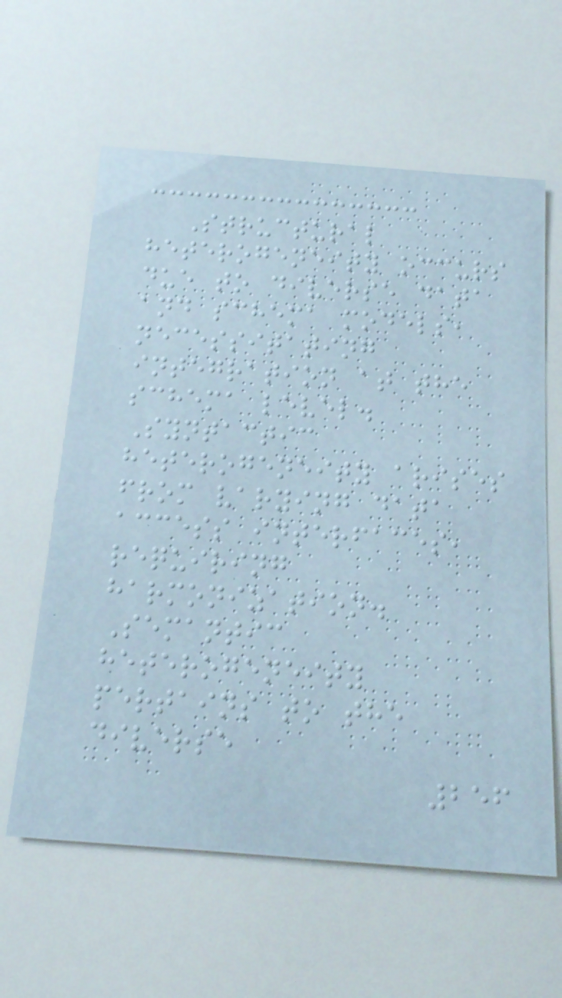Structural
heterogeneity occurs
due to diverse data
and schema models,
necessitating
integration at the
schema level.
Syntactic
heterogeneity arises
from varying data
access interfaces,
requiring
harmonization.
Semantic
heterogeneity
pertains to the
diverse
256
